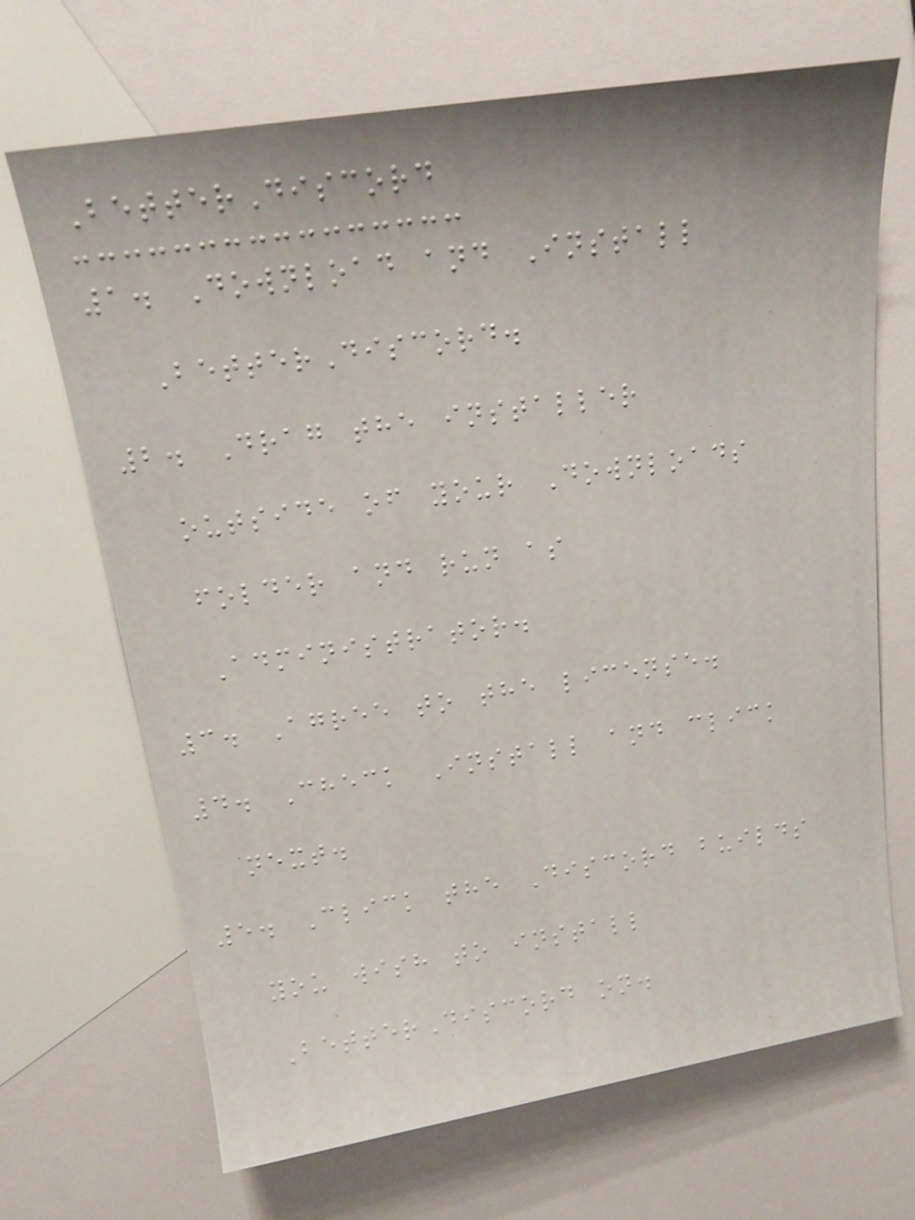BetterDiscord
1. Download and Install
BetterDiscord.
2. Drag the installer
outside of your Downloads
folder and run as
Administrator.
3. Agree to the license.
4. Check Install and click
next.
5. Click the Discord builds
you wish to install
BetterDiscord on.
